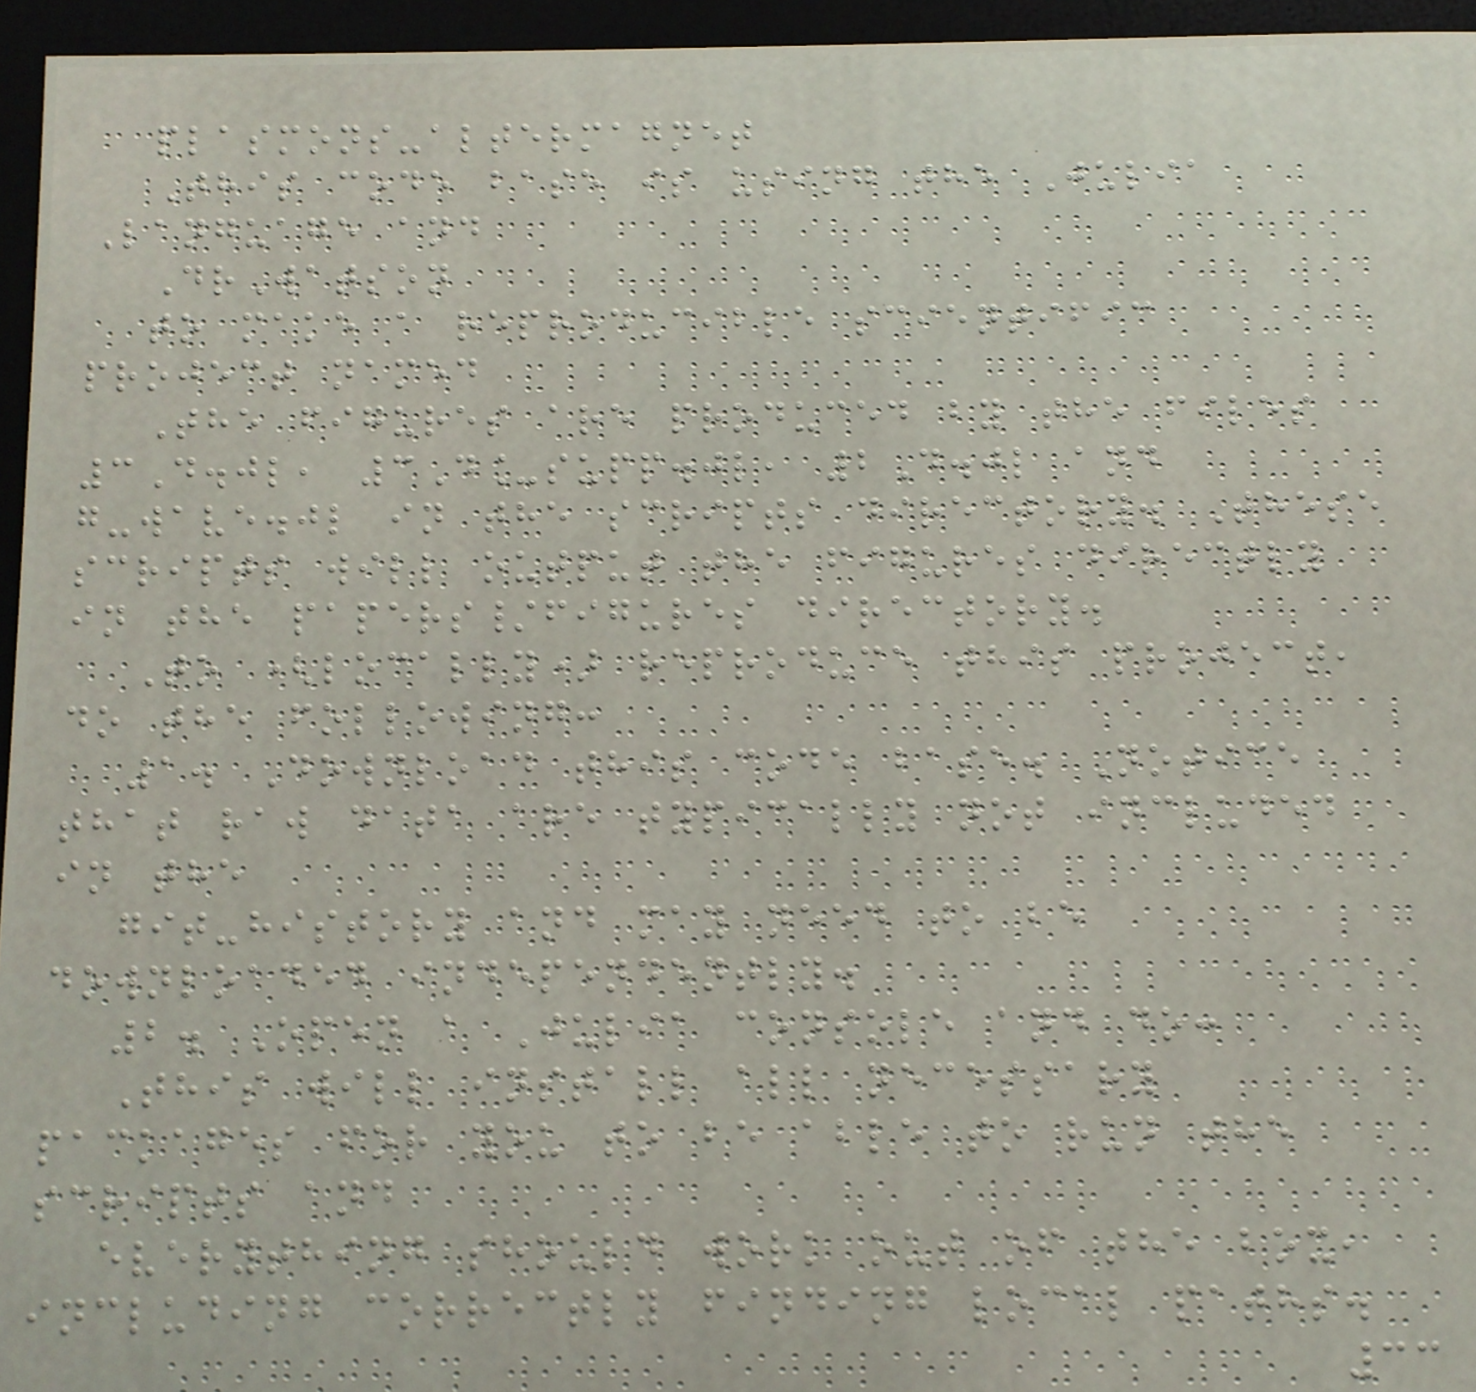plasmons-altermagnet
This code base is using the Julia
Language and
DrWatson
to make a reproducible scientific
project named
The figures are produced by the files
3D.jl, 3D_supp.jl, 2D.jl and
g-wave.jl in the scripts directory. These
scripts will output the figures directly
in the papers/figures directory.
To (locally) reproduce this project,
do the following:
1. Download this code base. Notice
that raw data are typically not included
in the
git-history and may need to be
downloaded independently.
2. Open a Julia console and do:
This will install all necessary
packages for you to be able to run the
scripts and
everything should work out of the box,
including correctly finding local paths.
33
